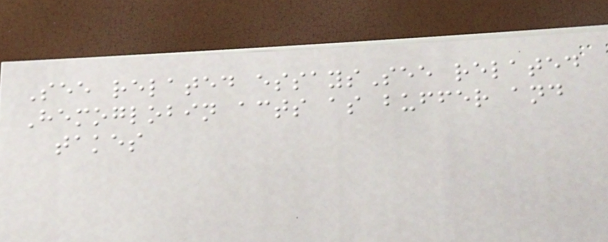See related essaysSee related
Hemoglobin acts as buffer and
takes
